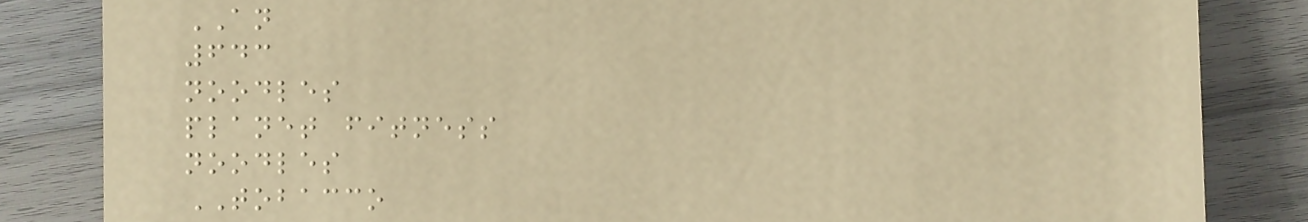AN
643
noodles
planet fitness
noodles
TOBACCO
